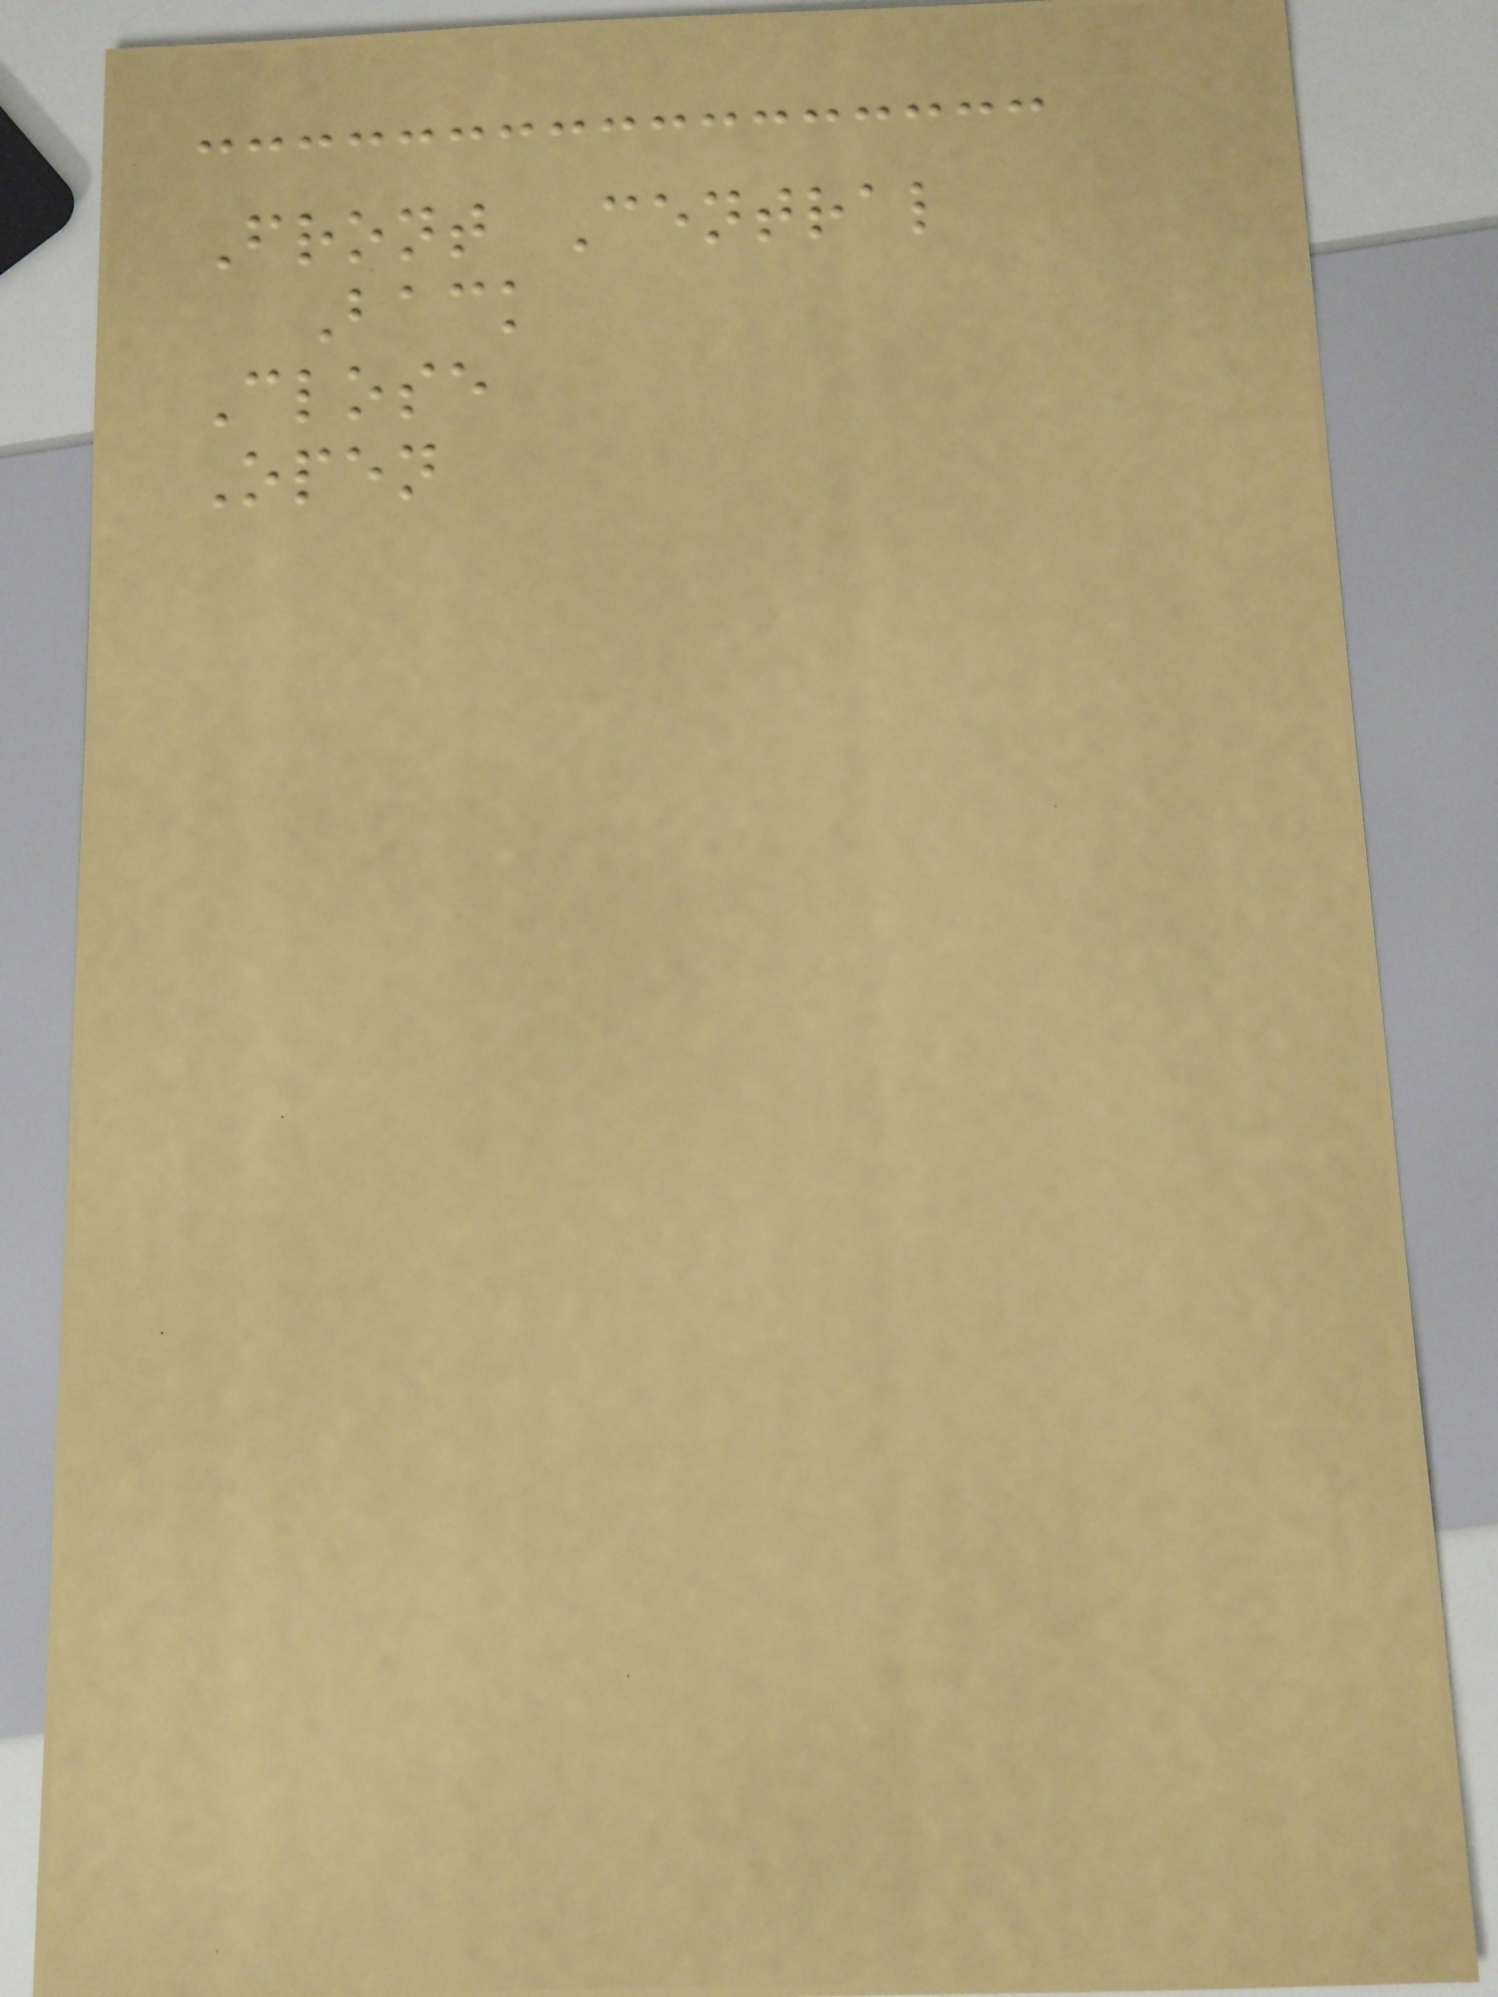Front Central
Back
Close
Open
